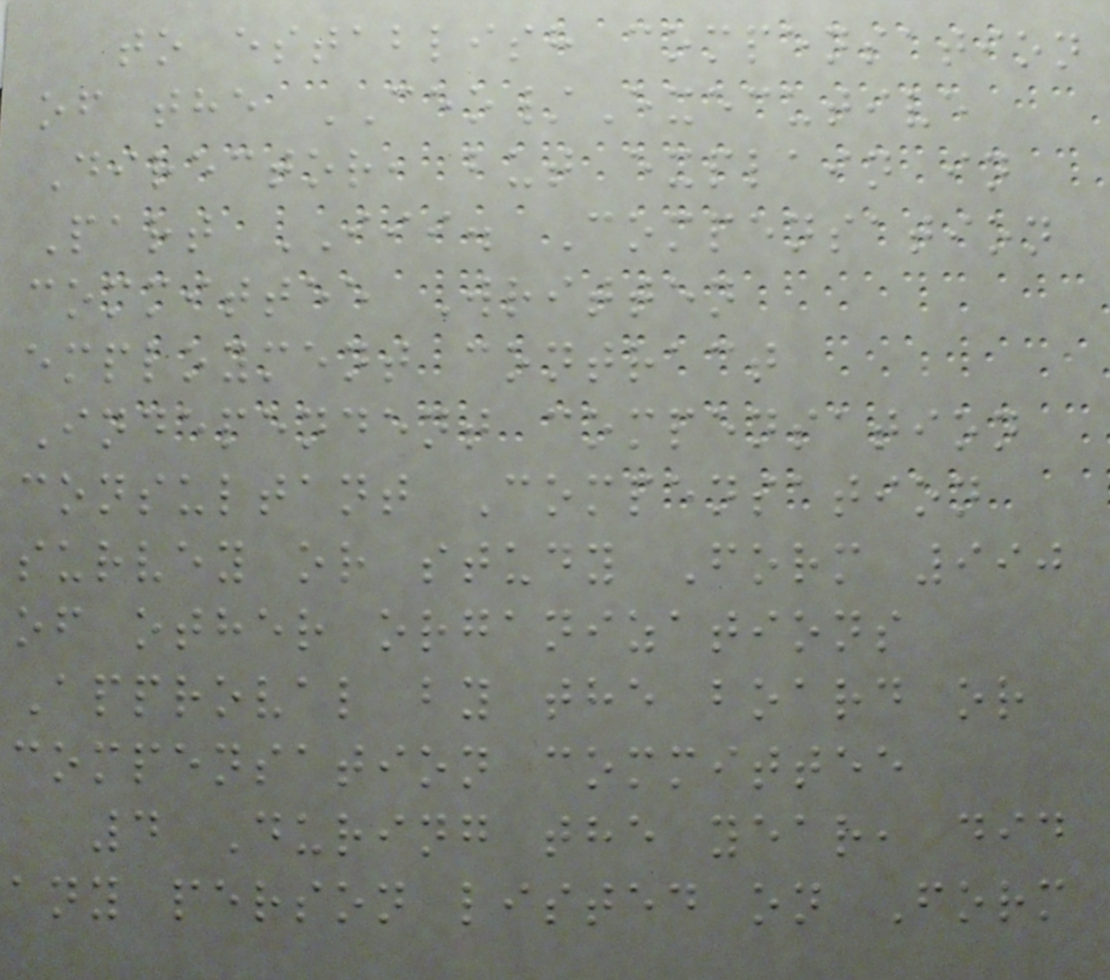to establish compensation
of the CEO/Executive
Director, but explain in
Part III. Compensation
committee Written
employment contract
Independent compensation
consultant Compensation
survey or study Form 990
of other organizations
Approval by the board or
compensation committee
4 During the year, did
any person listed on Form
